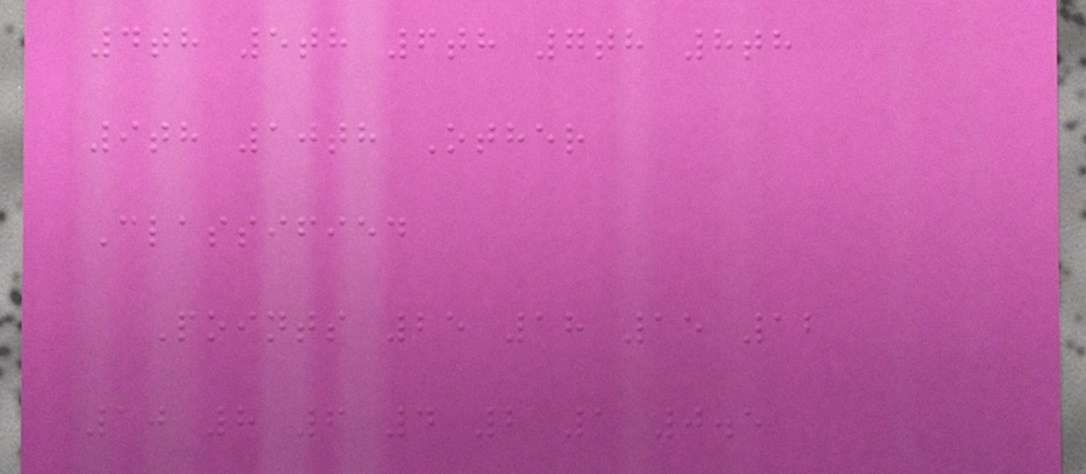4th 5th 6th 7th 8th
9th 10th Other
Classified
Points 25 18 15 12
10 8 6 4 2 1 0.5
